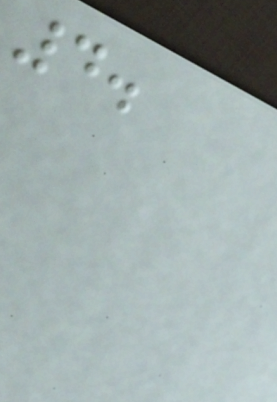4.
